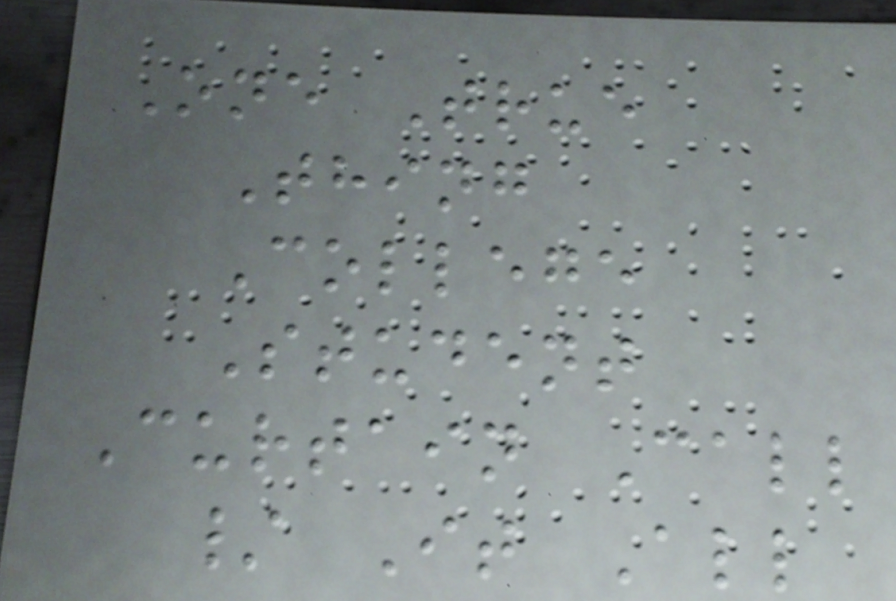One True
Thing
College
Student
Curtain Call
/ It All
